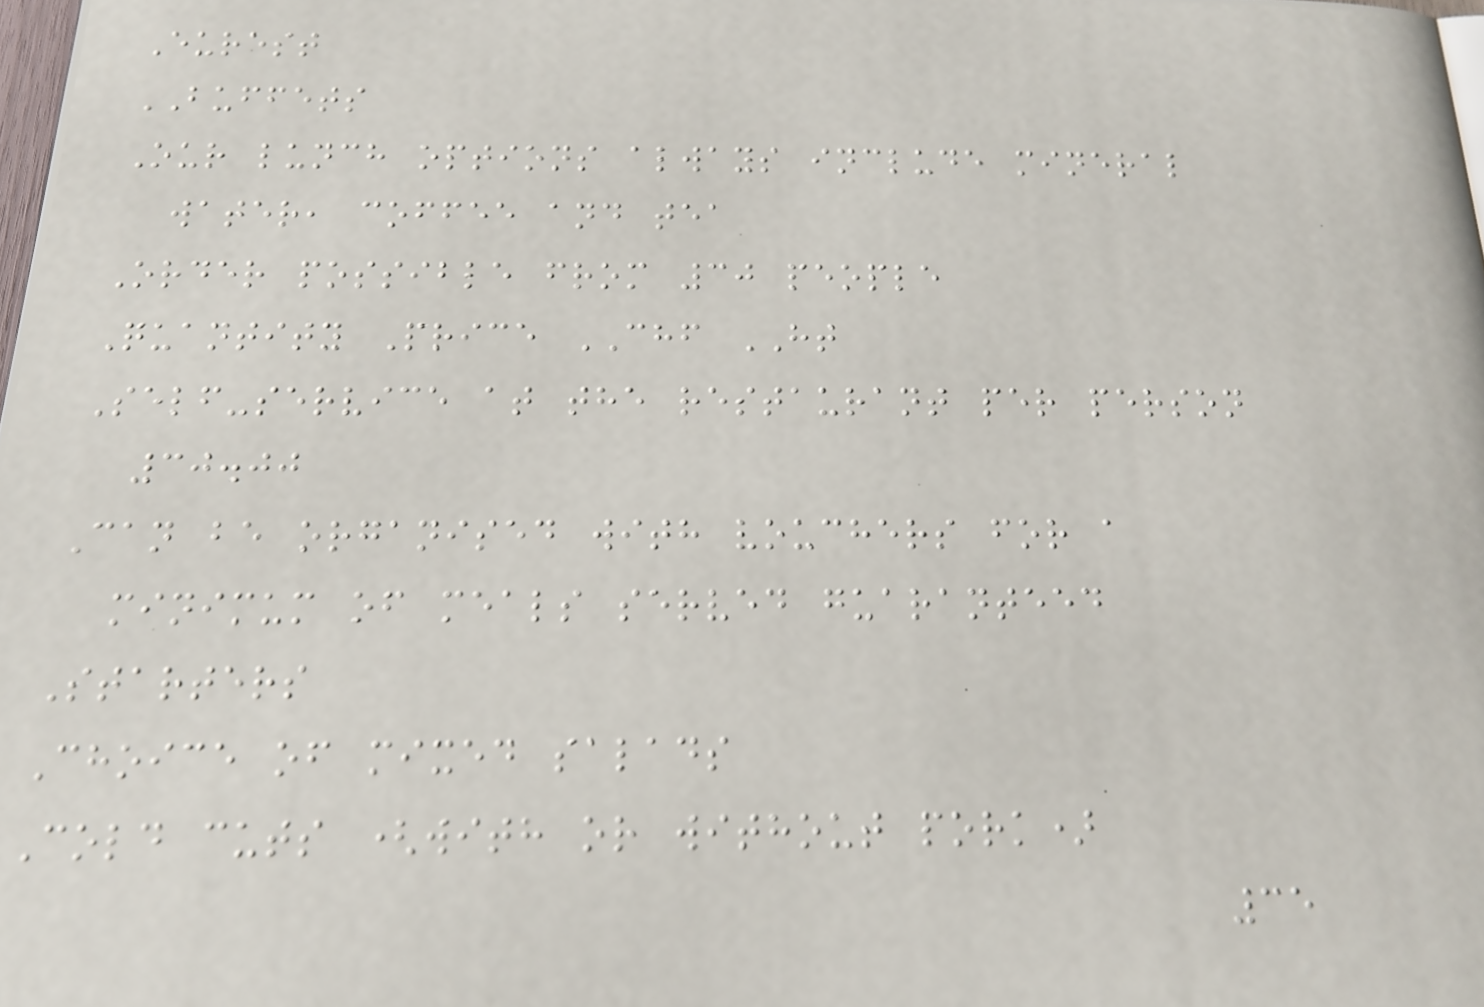Eurest
BUFFETS
Our lunch options always include mineral
water, coffee and tea
Order possible from 30 people
Quantity Price CHF HT
Self-service at the restaurant per person
30.00
Can be organised with vouchers for a
minimum of meals served guaranteed
Starters
Choice of mixed salads
Cold cuts (with or without pork)
35
